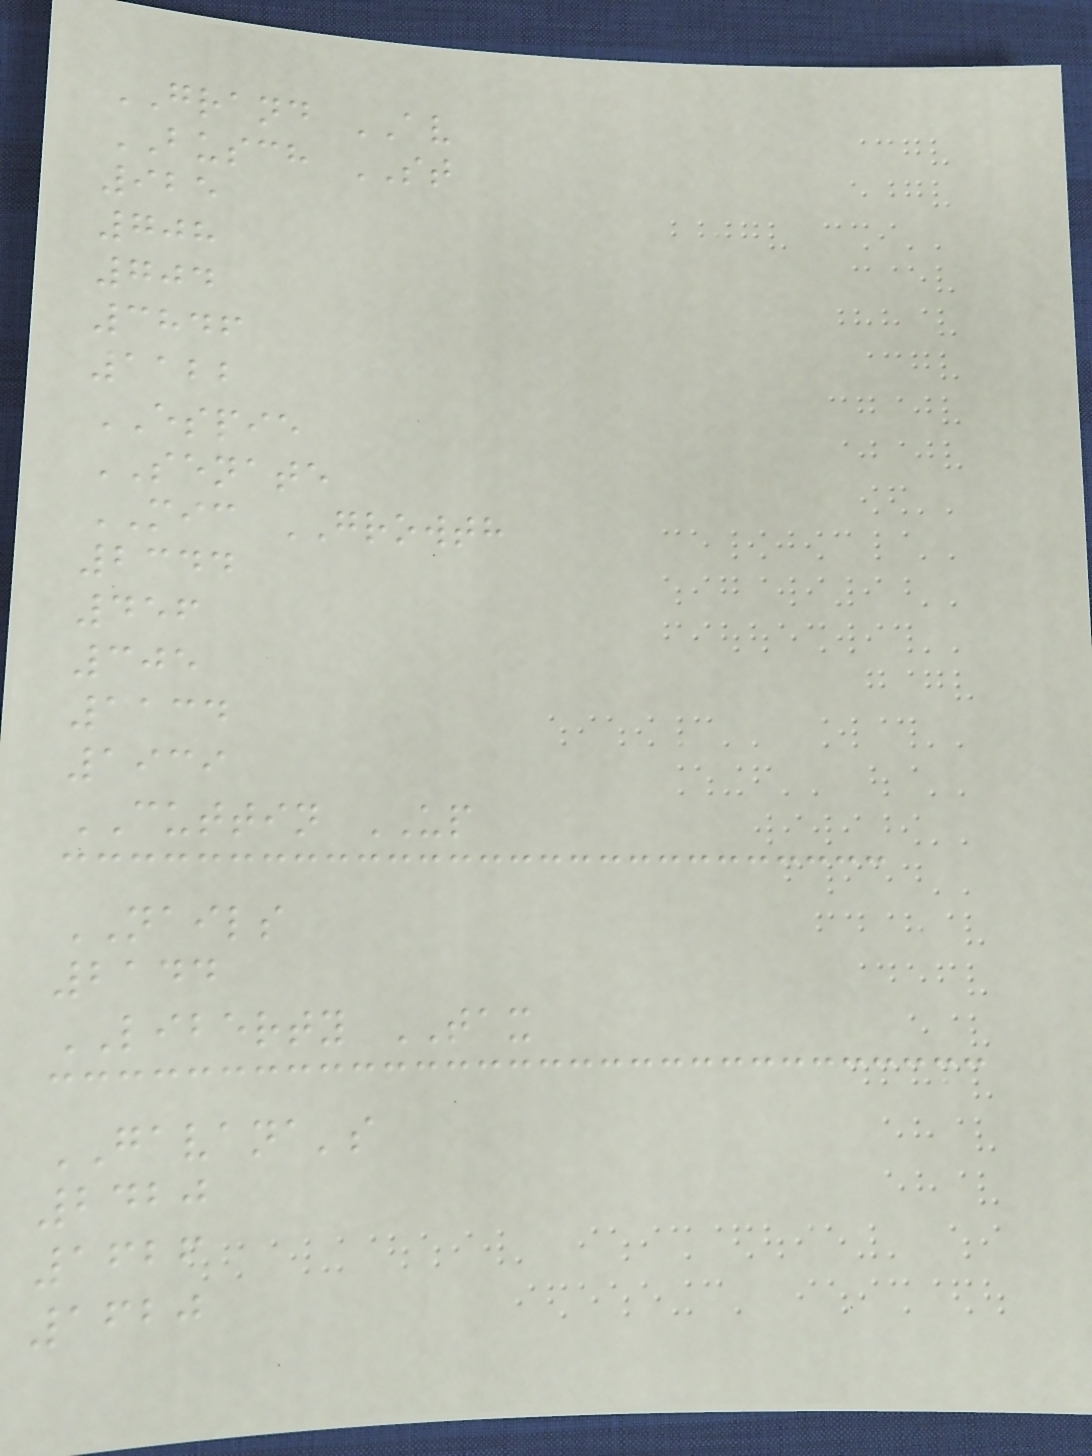GRAND AV
BUSCH ST
925
708
704
3846
1122
ESPIE
SENATE
MIC GROWTH
2344
456
305
1134
1939
CUTTIN UP
NAILS
2144
LIBERTY TAX
GAVANA's
2420
1626
1620
